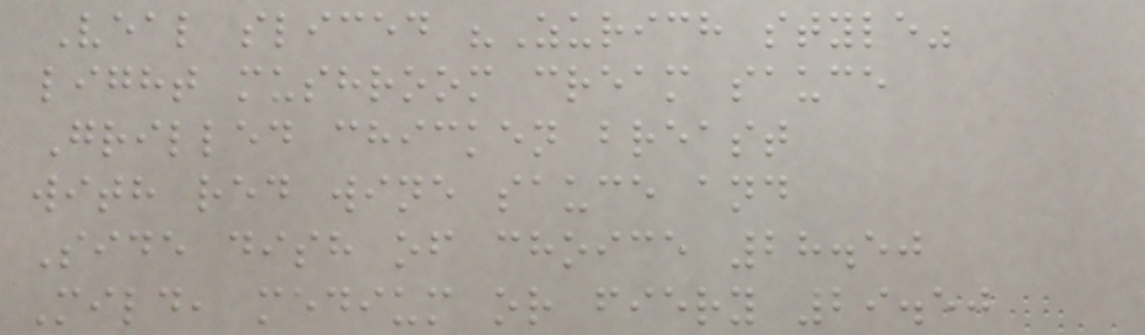Veal sliced "Zurich style"
light mushroom cream sauce
Grilled chicken breast
with red wine sauce and
Side dish of choice 28.50
Mild, medium or fiery 29.50
